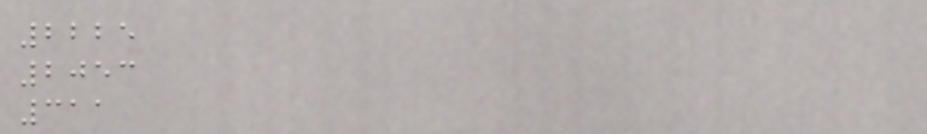2225
2053
311
